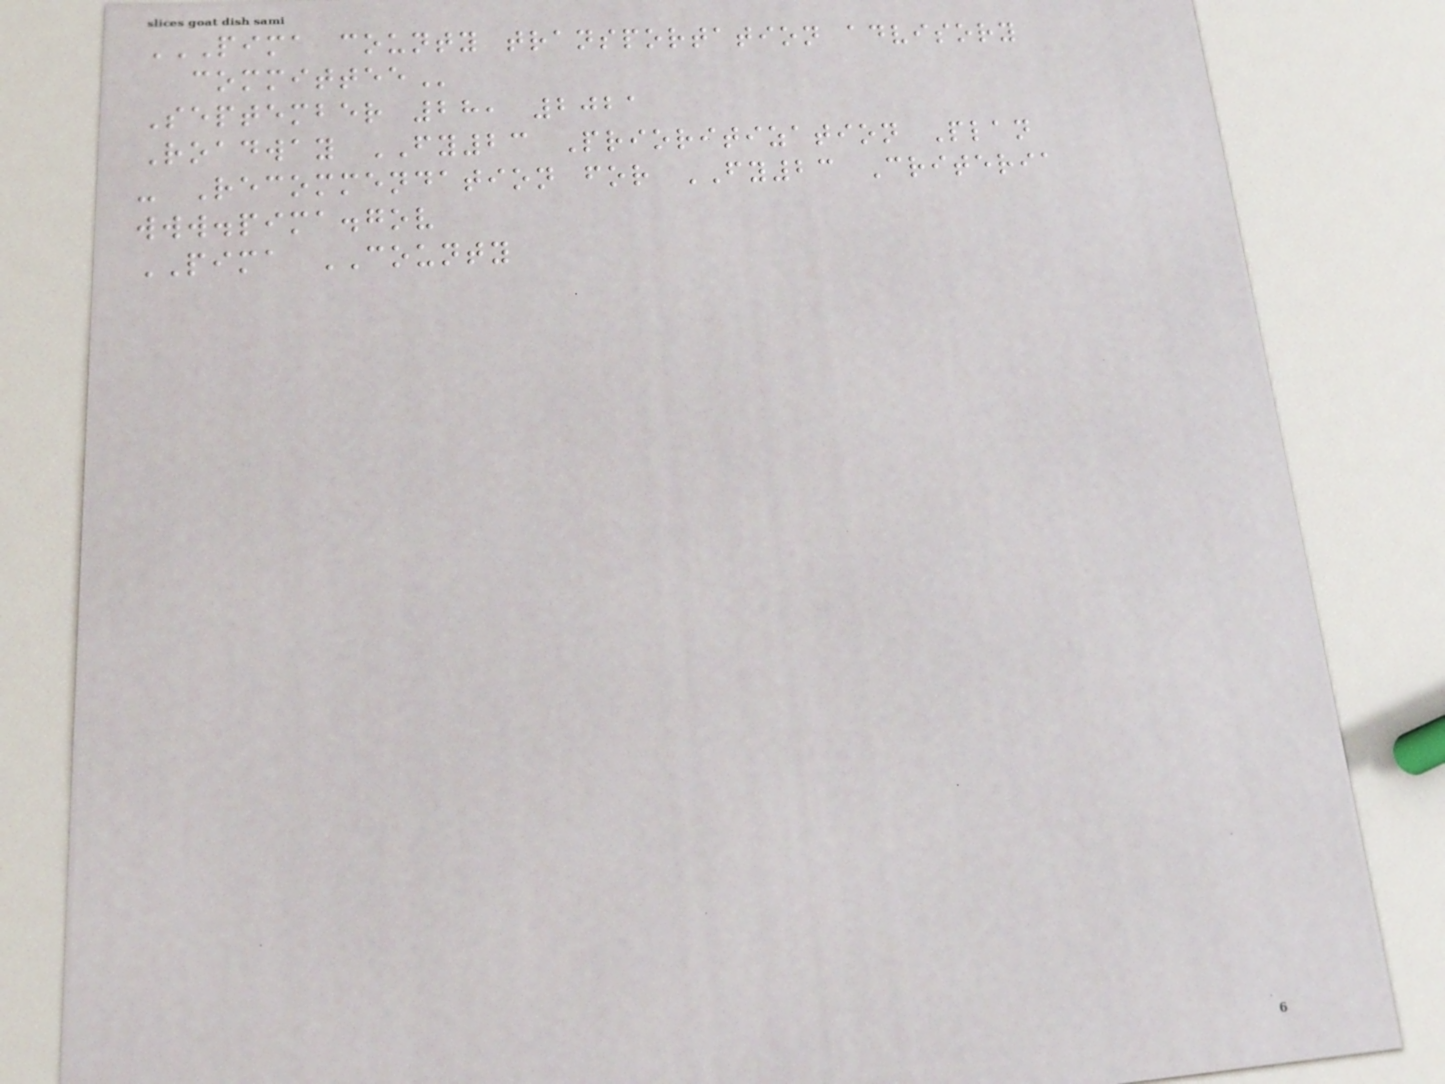PIMA COUNTY TRANSPORTATION ADVISORY
COMMITTEE
September 28, 2021
Roadway FY23 Prioritization Plan
- Recommendation for FY23 Criteria
www.pima.gov
PIMA COUNTY
